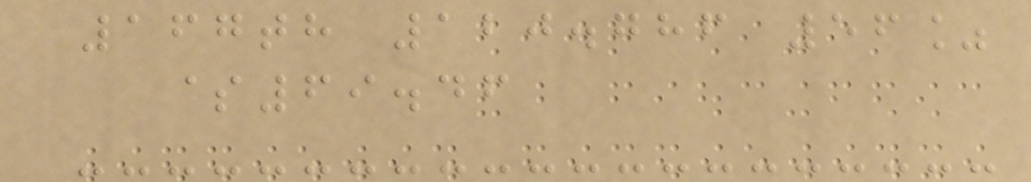167th 120.786 56%
$69.46
